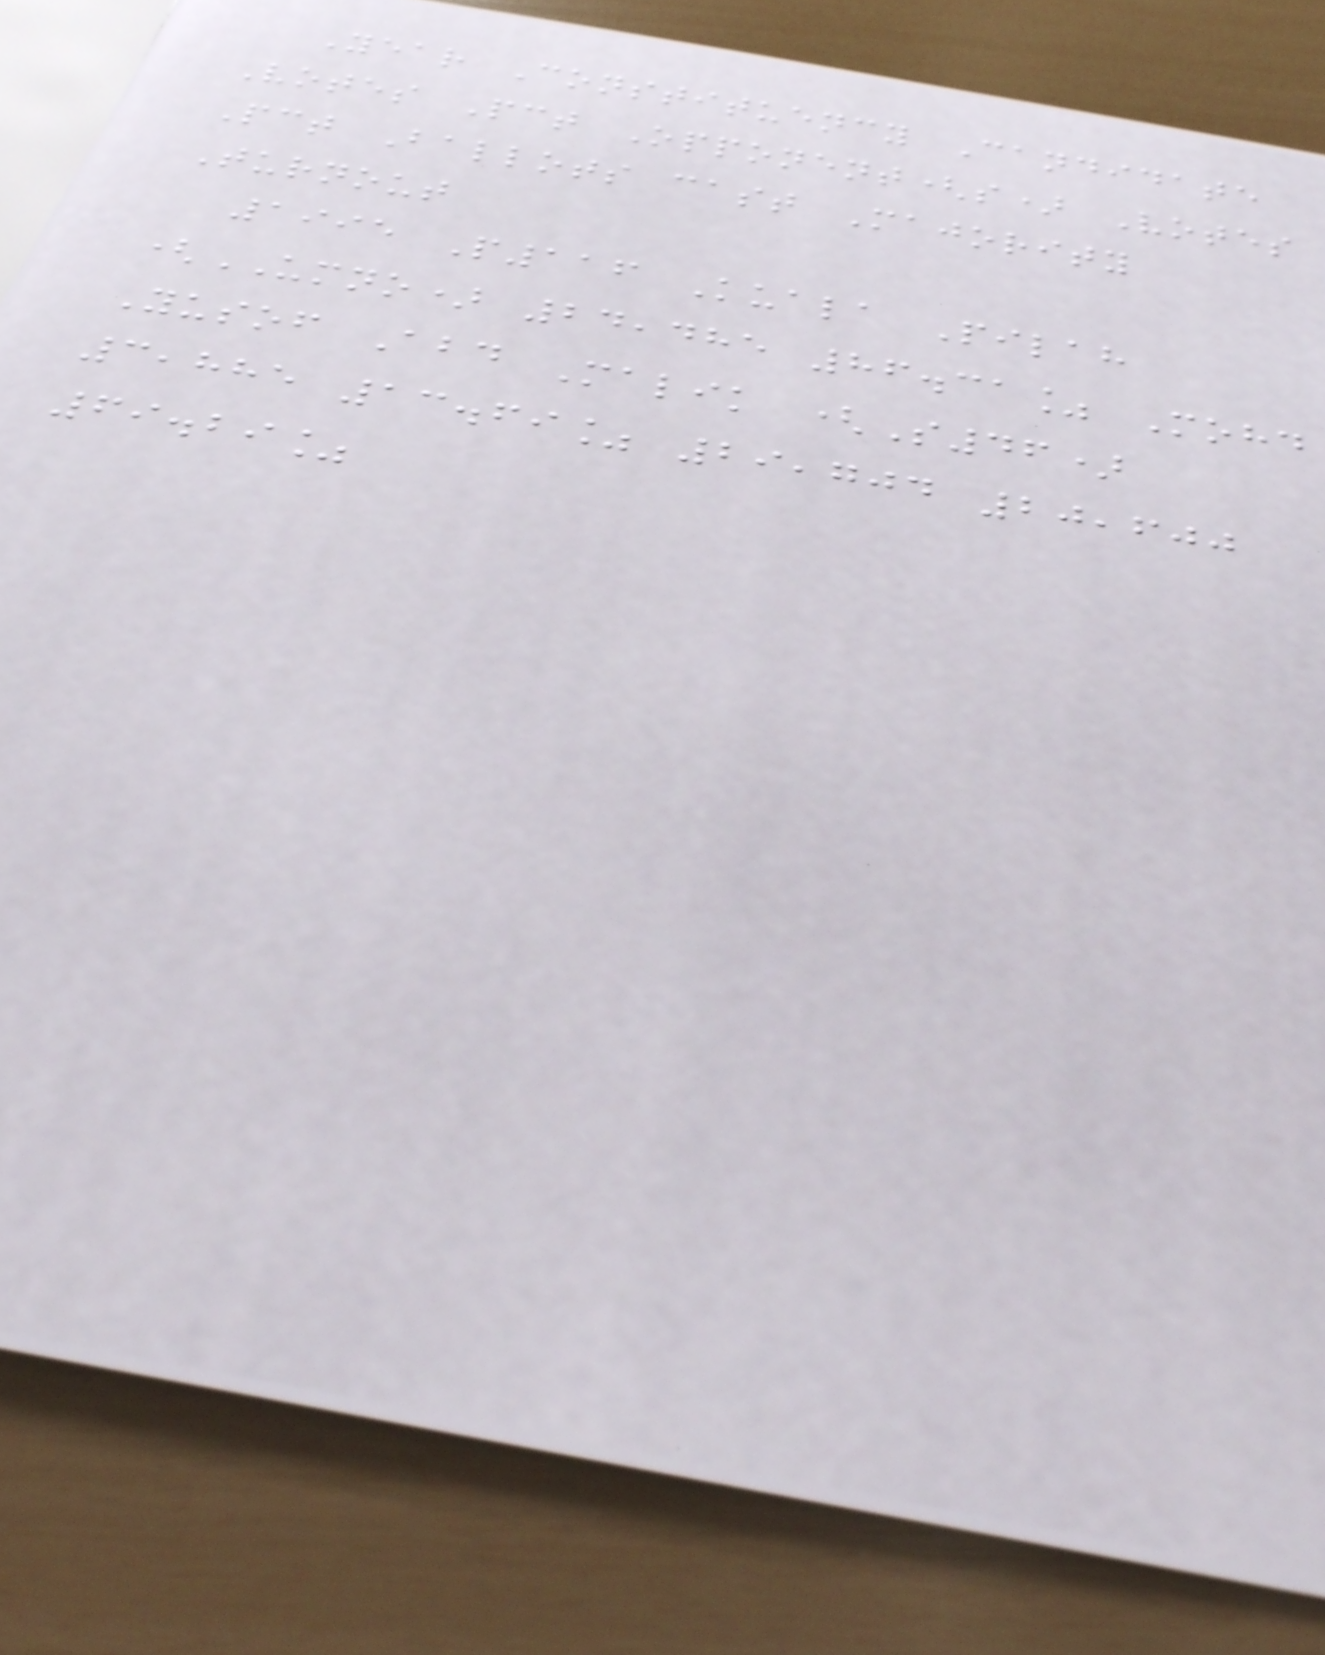Year Constituency Candidate
Votes Pct Opponent(s) Votes
Pct Ballots cast Majority
Turnout
1995 P116 Kuala Pilah
(UMNO) 24,485 86.31% Mohd
Yusof Abd Malik (S46)
3,885 13.69% 29,704 20,600
69.29%
